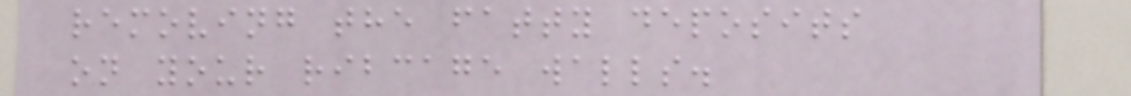removing the fatty deposits
on your ribcage walls.
